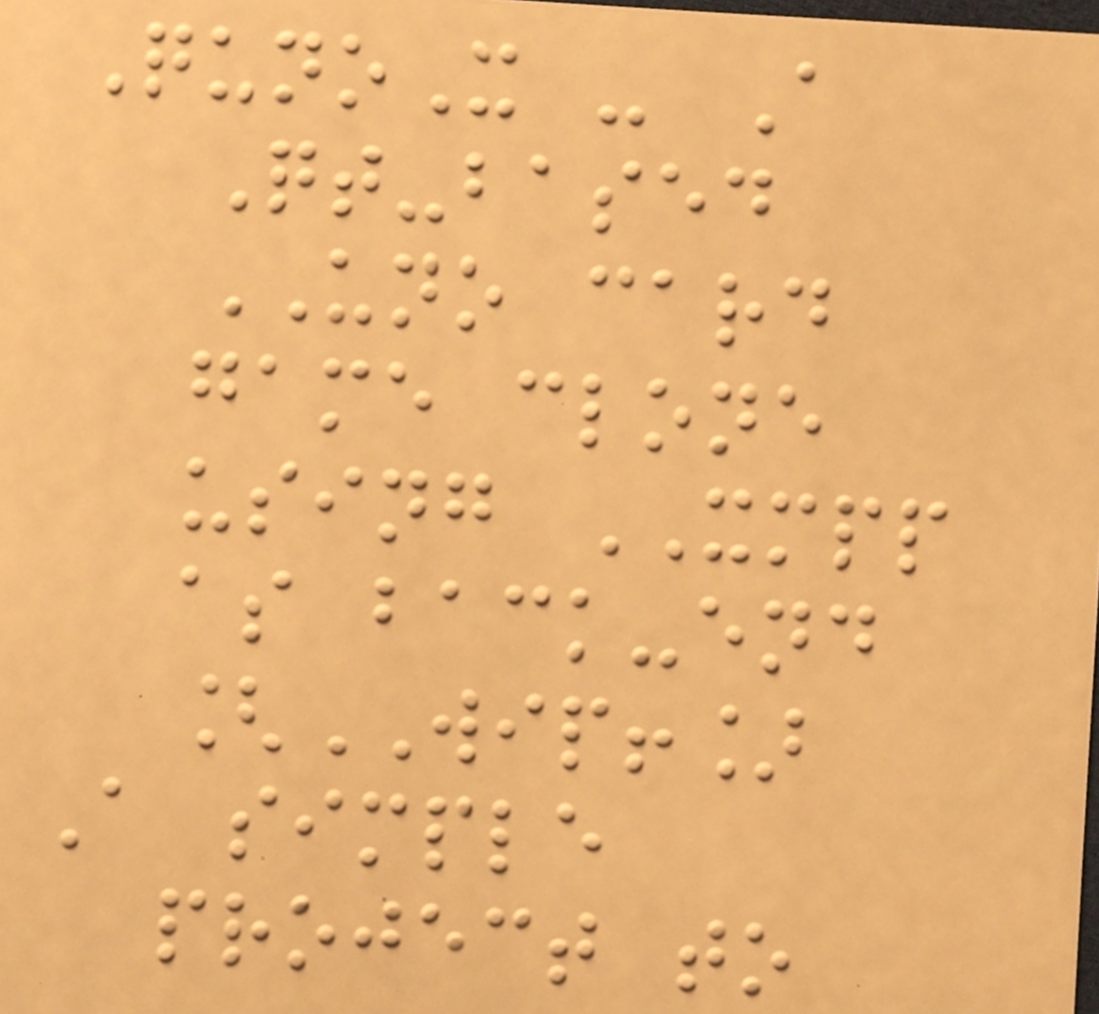QunoX - A
Qt-based
UNO card
game clone
using XMPP
as back-end
[WIP!]
A simple
project to
